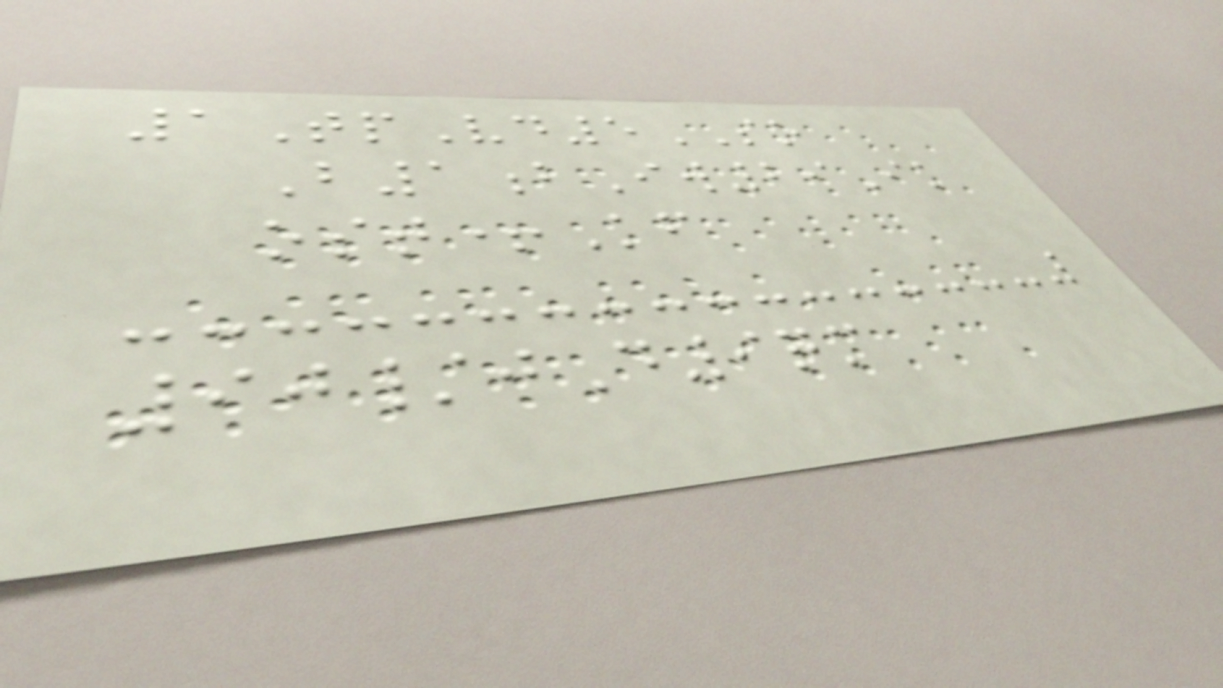1TpVd5SO
B1bIw29Ik
ost+Kf
90/jD9qm
